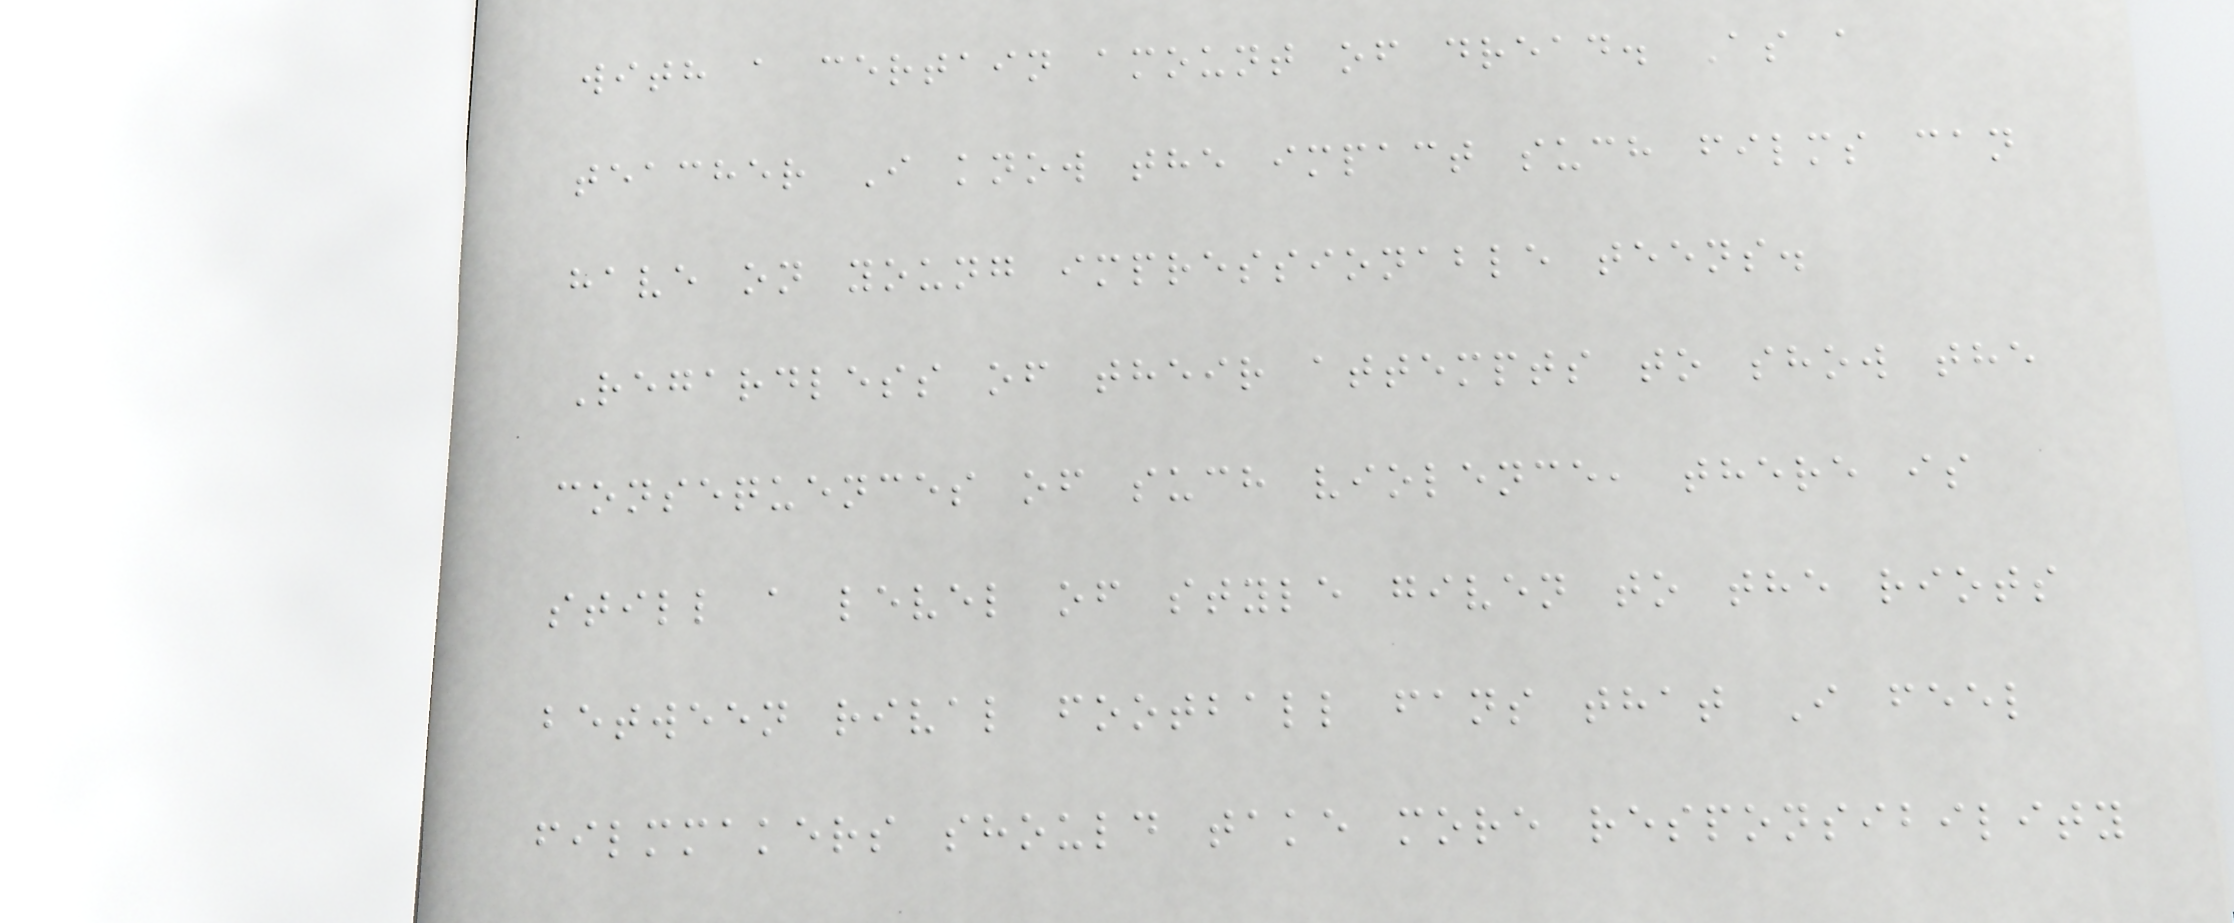with a certain amount of dread. As a
teacher I know the impact such films can
have on young impressionable teens.
Regardless of their attempts to show the
consequences of such violence, there is
still a level of style given to the riots
between rival football fans that I feel
filmmakers should take more responsibility
